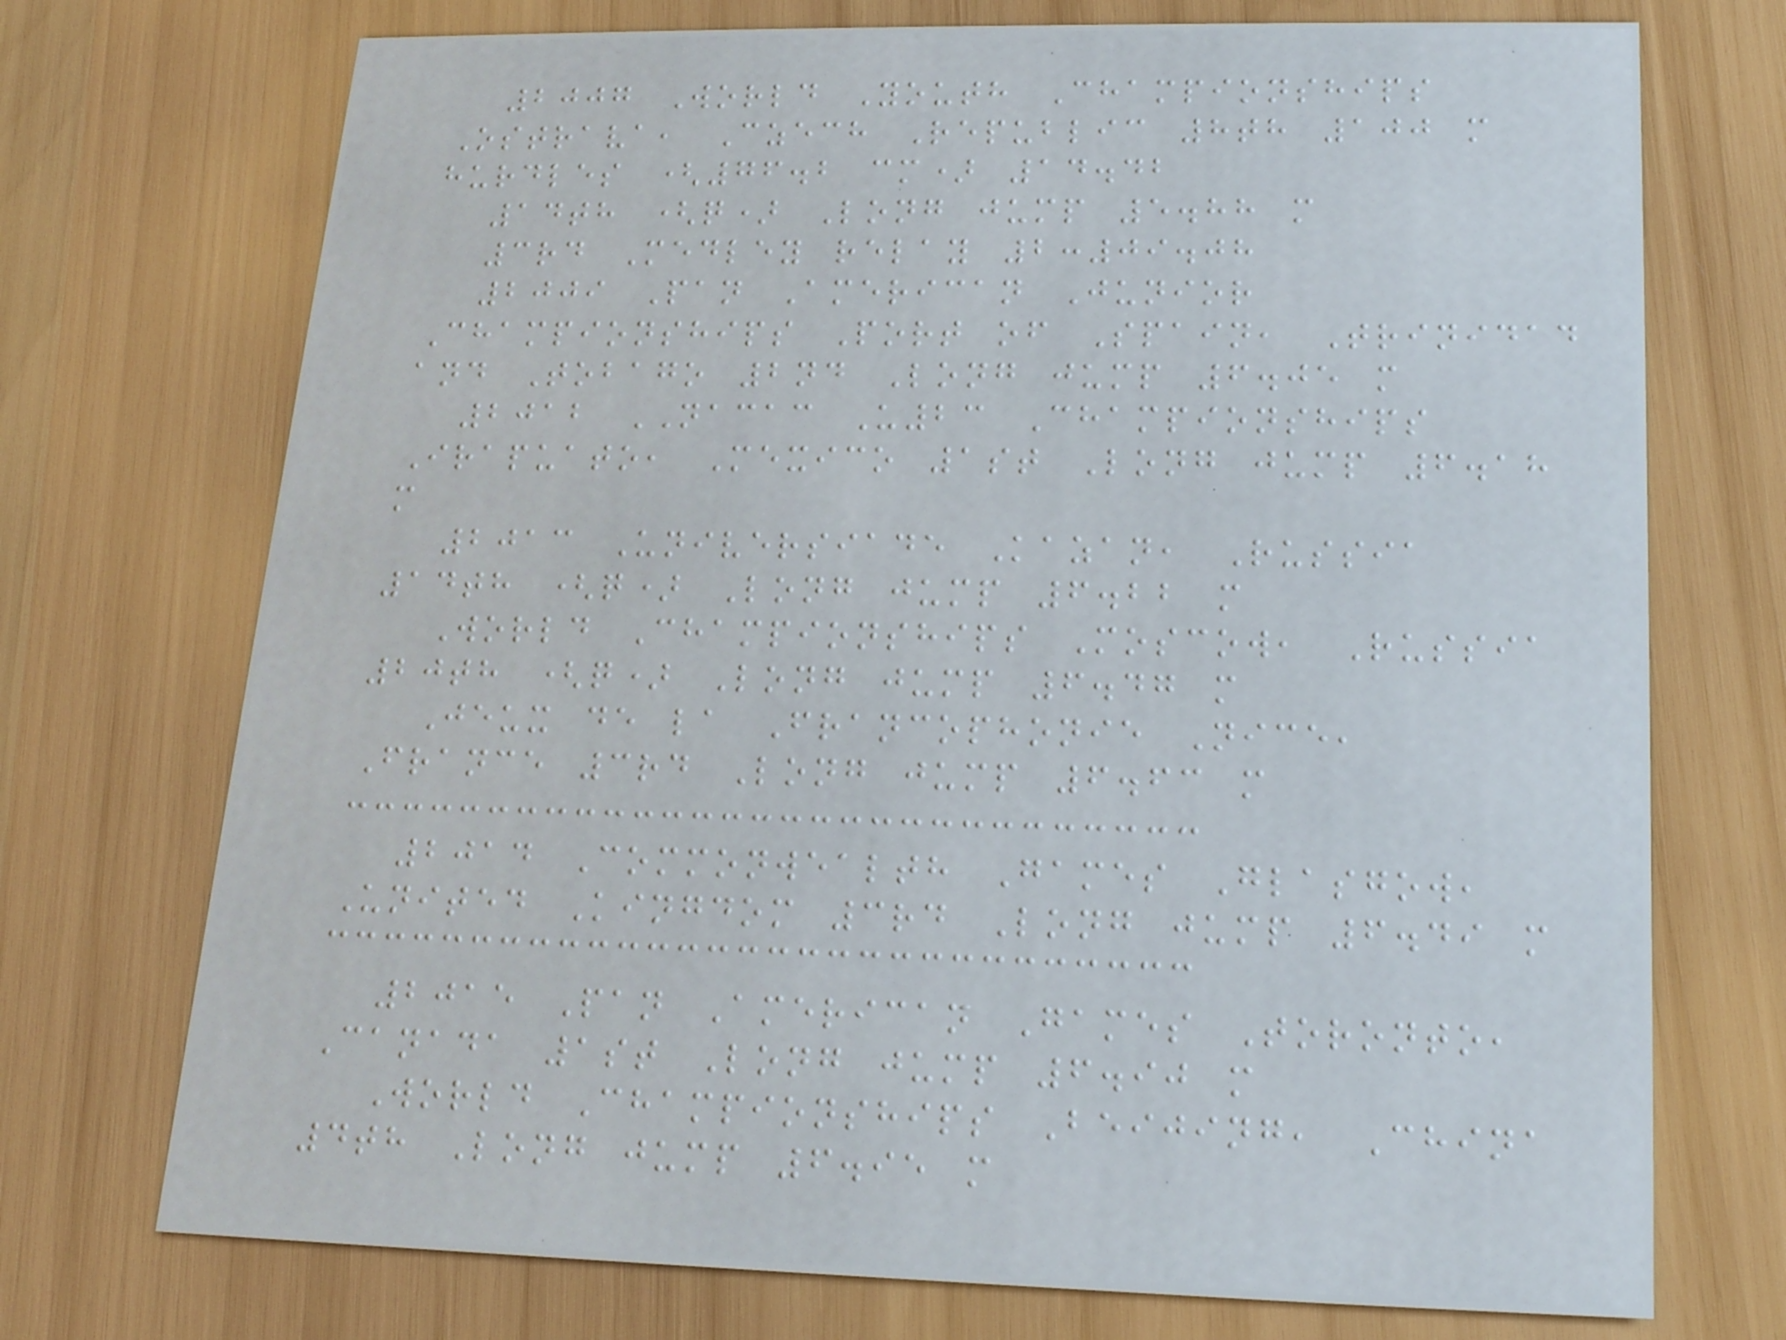2007 World Youth Championships
Ostrava, Czech Republic 8th 100 m
hurdles (76.2 cm) 14.42
14th (q) Long jump 5.88 m
3rd Medley relay 2:09.08
2009 Pan American Junior
Championships Port of Spain, Trinidad
and Tobago 2nd Long jump 6.05 m
2012 NACAC U23 Championships
Irapuato, Mexico 1st Long jump 6.18
m
2013 Universiade Kazan, Russia
14th (q) Long jump 6.22 m
World Championships Moscow, Russia
20th (q) Long jump 6.47 m
Jeux de la Francophonie Nice,
France 3rd Long jump 6.63 m
2014 Commonwealth Games Glasgow,
United Kingdom 3rd Long jump 6.49 m
2015 Pan American Games Toronto,
Canada 1st Long jump 6.90 m
World Championships Beijing, China
4th Long jump 6.95 m
